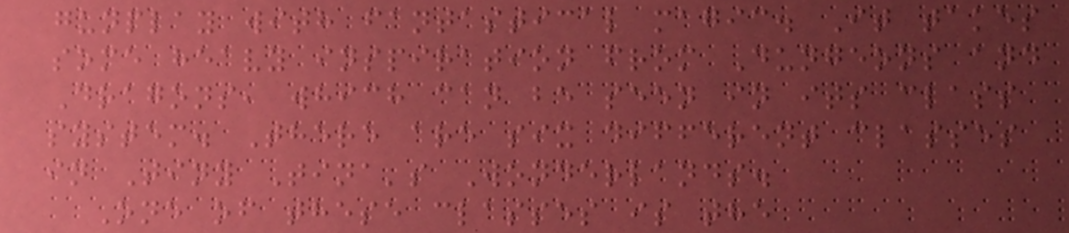gunplay with fantastical magic. It takes
some heavy inspiration from Dungeons and
Dragons, which can be seen in its class
system. There are six different classes
in Tiny Tina's Wonderlands.
One of these classes is the
